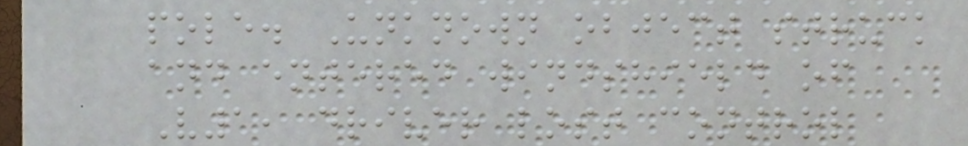pole. Unknown object struck
and entered windshield of
V1, driver lost control
